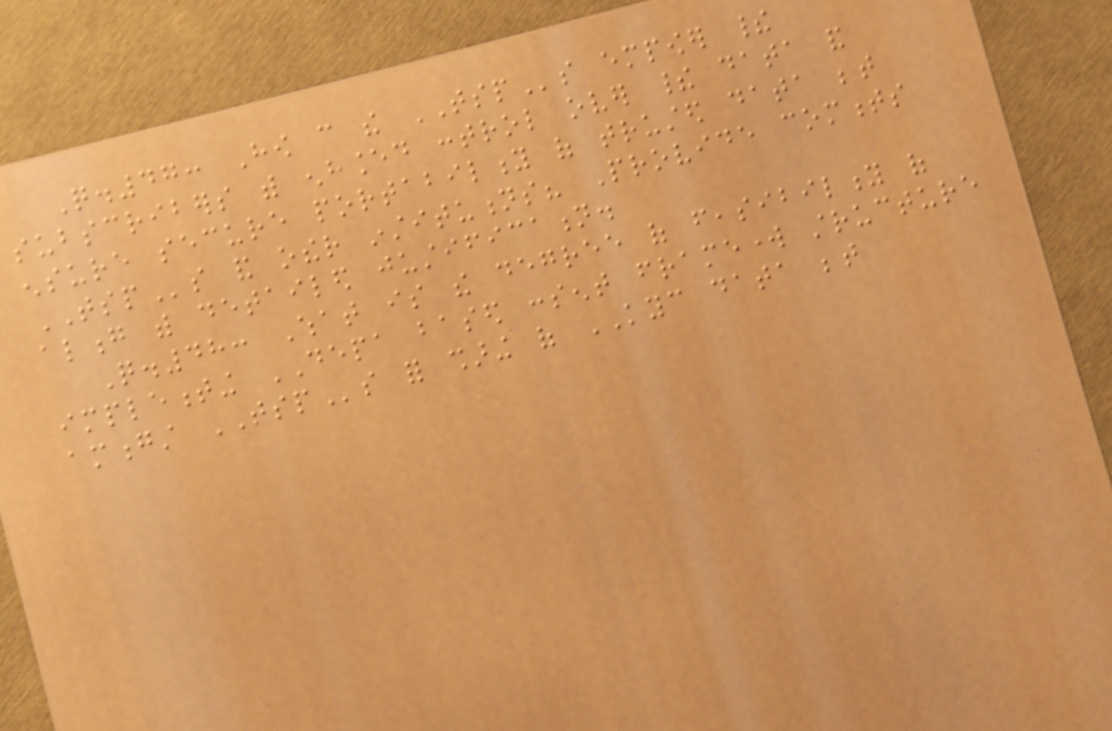Q.47: How can the TSPs empower their
subscribers with enhanced control over their data and
ensure secure portability of trusted data between
TSPs and other institutions? Provide comments
along with detailed justification.
Q.48: What is the degree of feasibility of
implementing DEPA based consent framework structure
amongst TSPs for sharing of KYC data between
